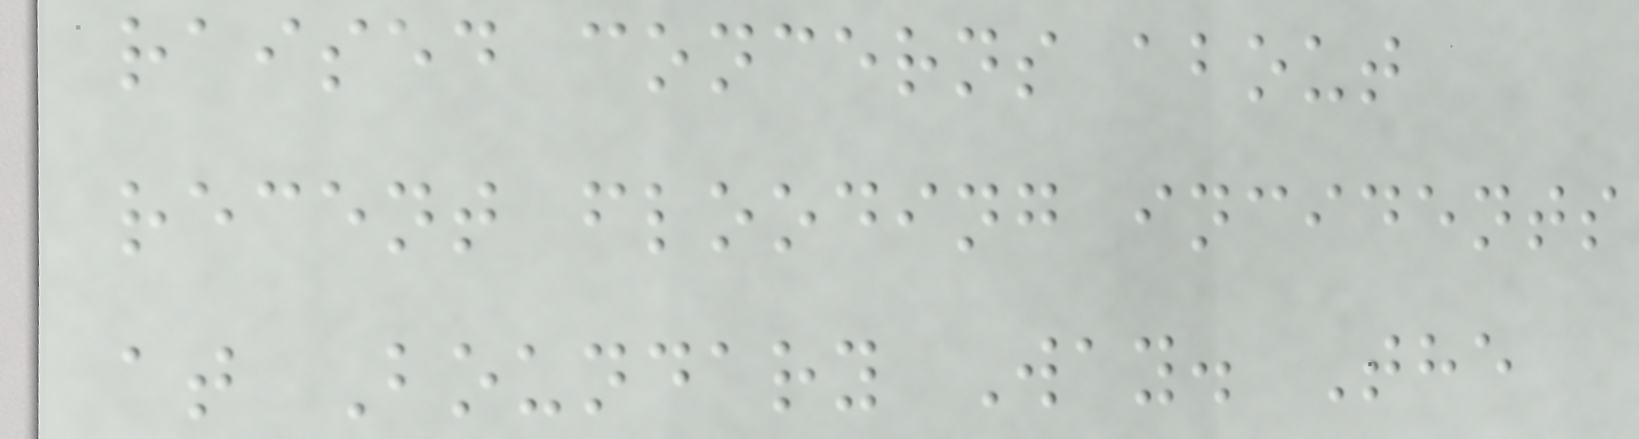raised concerns about
recent flooding incidents
at Boundary Way. The
